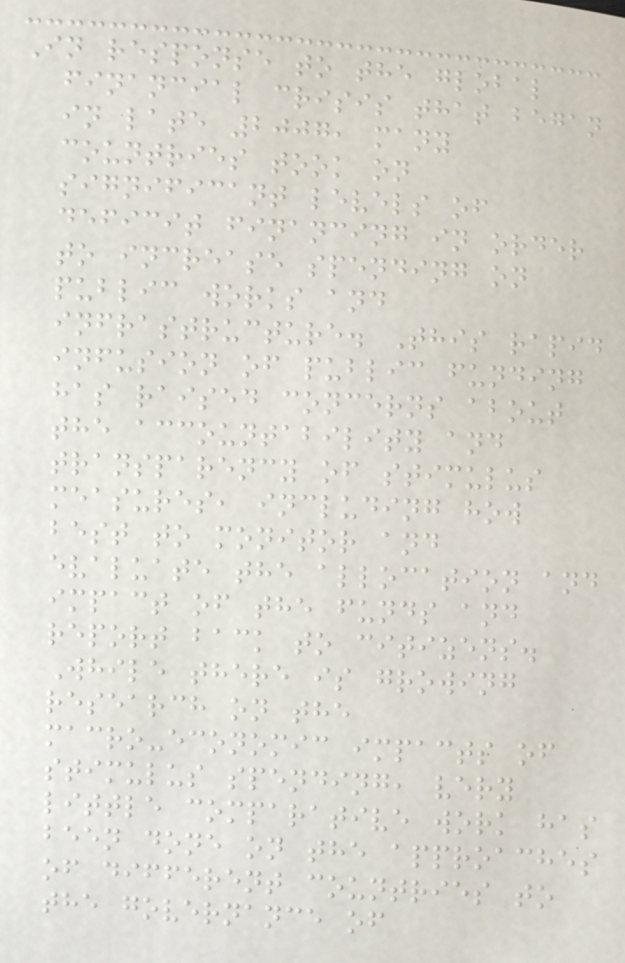In response to the global
financial crisis that began
in late 2007, many
countries took on
significant levels of
deficit financing in order
to increase spending on
public works and
infrastructure. This rapid
infusion of public funding
has raised concerns about
the accountability and
transparency of stimulus
measures, including how
best to monitor and
evaluate the allocation and
impact of the funds and
report back to citizens.
While there is growing
research on the
macro-economic impacts of
stimulus spending, very
little comparative work has
been done on the approaches
of different countries to
the governance of
